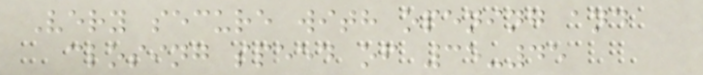Very secure with opening and
closing speed of 35-45
